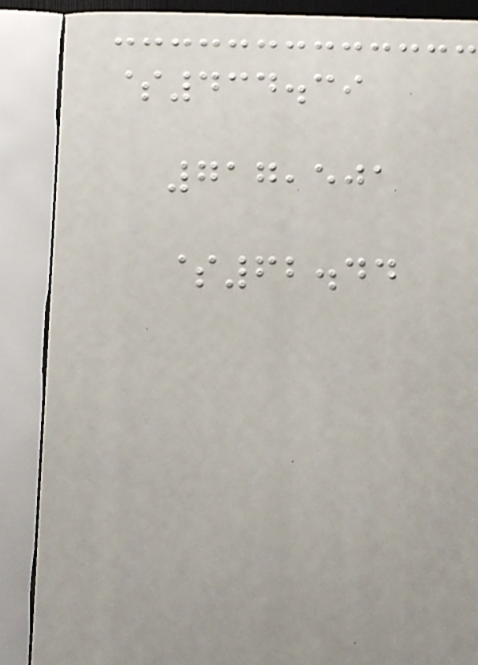$434.39
717,501
$62.44
